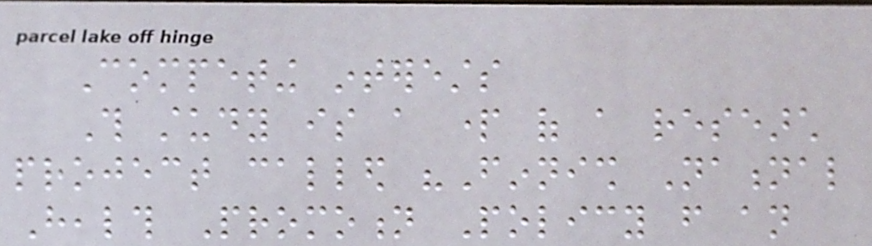Competing interests
This study is a part of a research
project called "Finnish National
Health Promotion Policy from an
